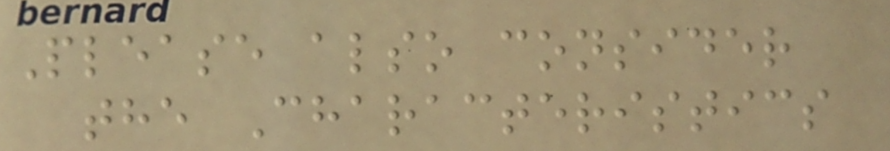Please also consider
the Characteristics
